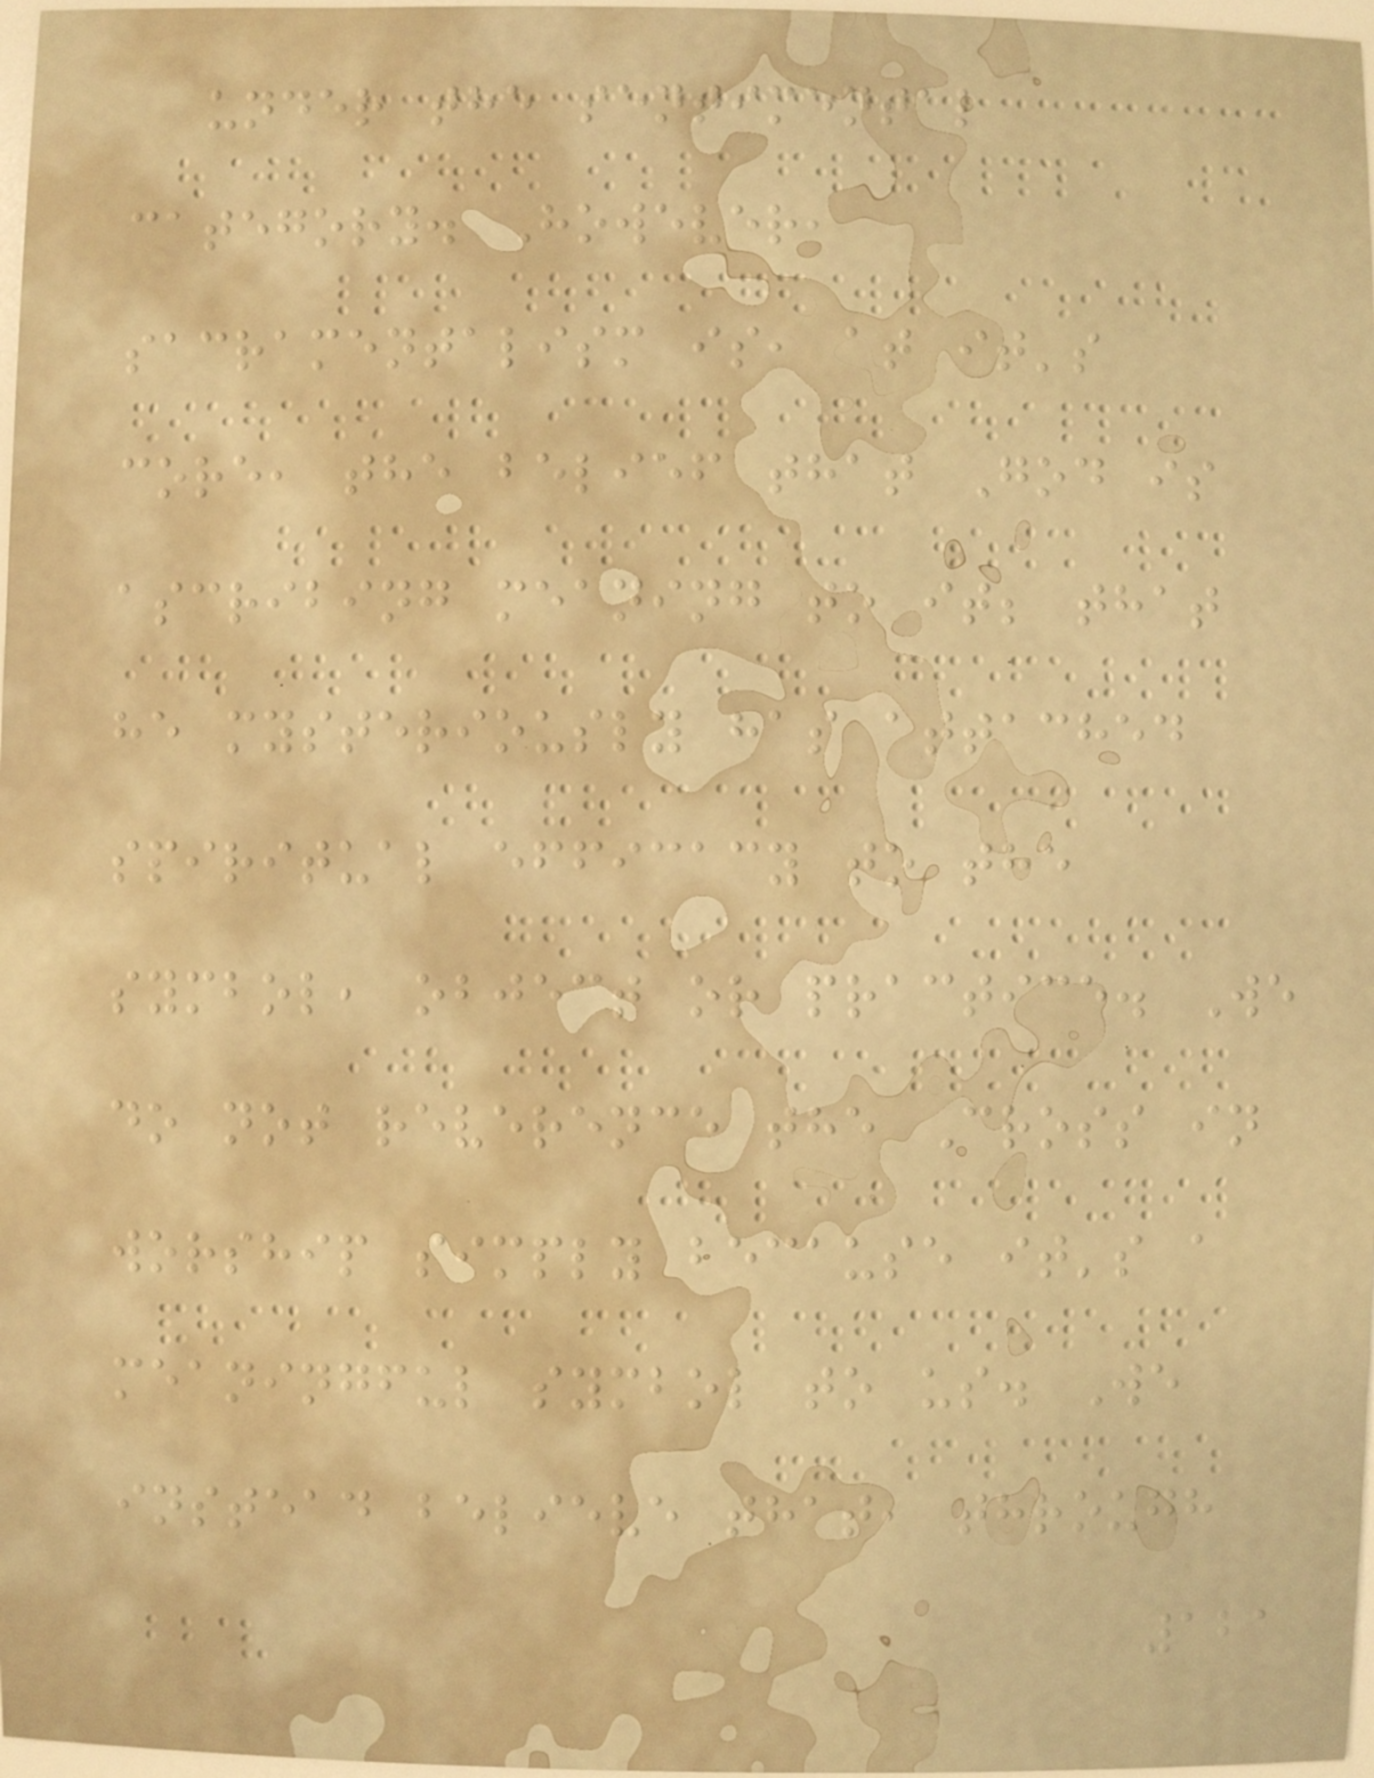under the sentimental
category. However,
sacramentalism is, at it's
core, the belief that God is
ascribing meaning to it; that
he mysteriously has attached
spiritual efficacy to the
symbol, object or practice. We
do not reverence the Cross in
worship simply because it's a
meaningful symbol to us. We
instead believe that, through
121
